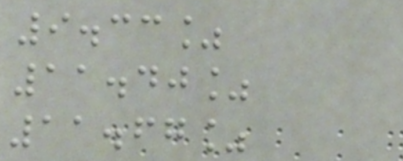9.33%
11.40%
11.67%
